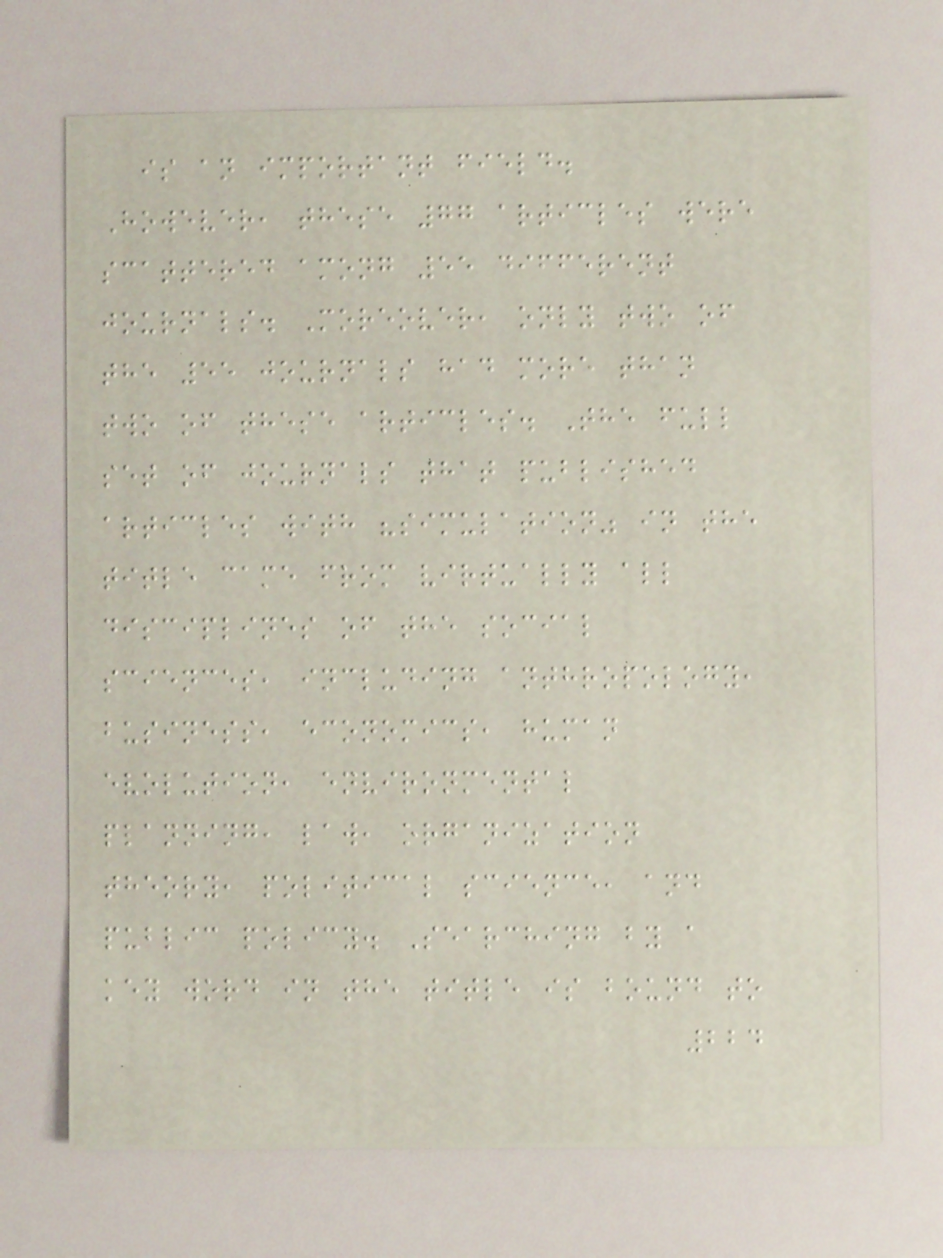is an important field.
However, these 77 articles were
scattered among 55 different
journals. Moreover, only two of
the 55 journals had more than
two of these articles. The full
set of journals that published
articles with "simulation" in the
title came from virtually all
disciplines of the social
sciences, including anthropology,
business, economics, human
evolution, environmental
planning, law, organization
theory, political science, and
public policy. Searching by a
key word in the title is bound to
224
